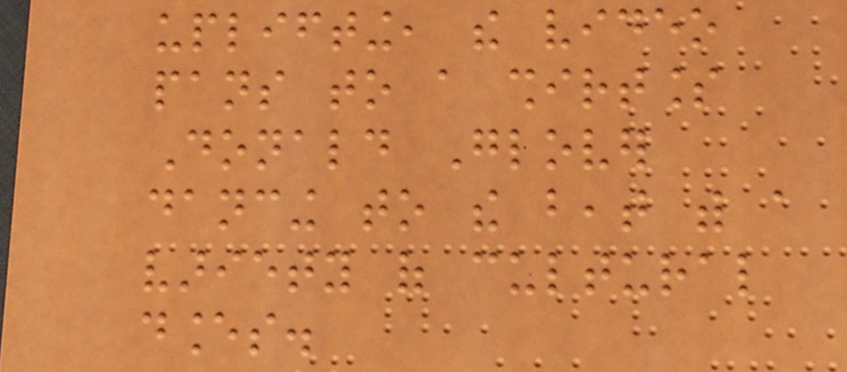uplifting, the video
pans to a shirtless
Donald Glover
dancing to the beat with a
variety of cultural
dances.
